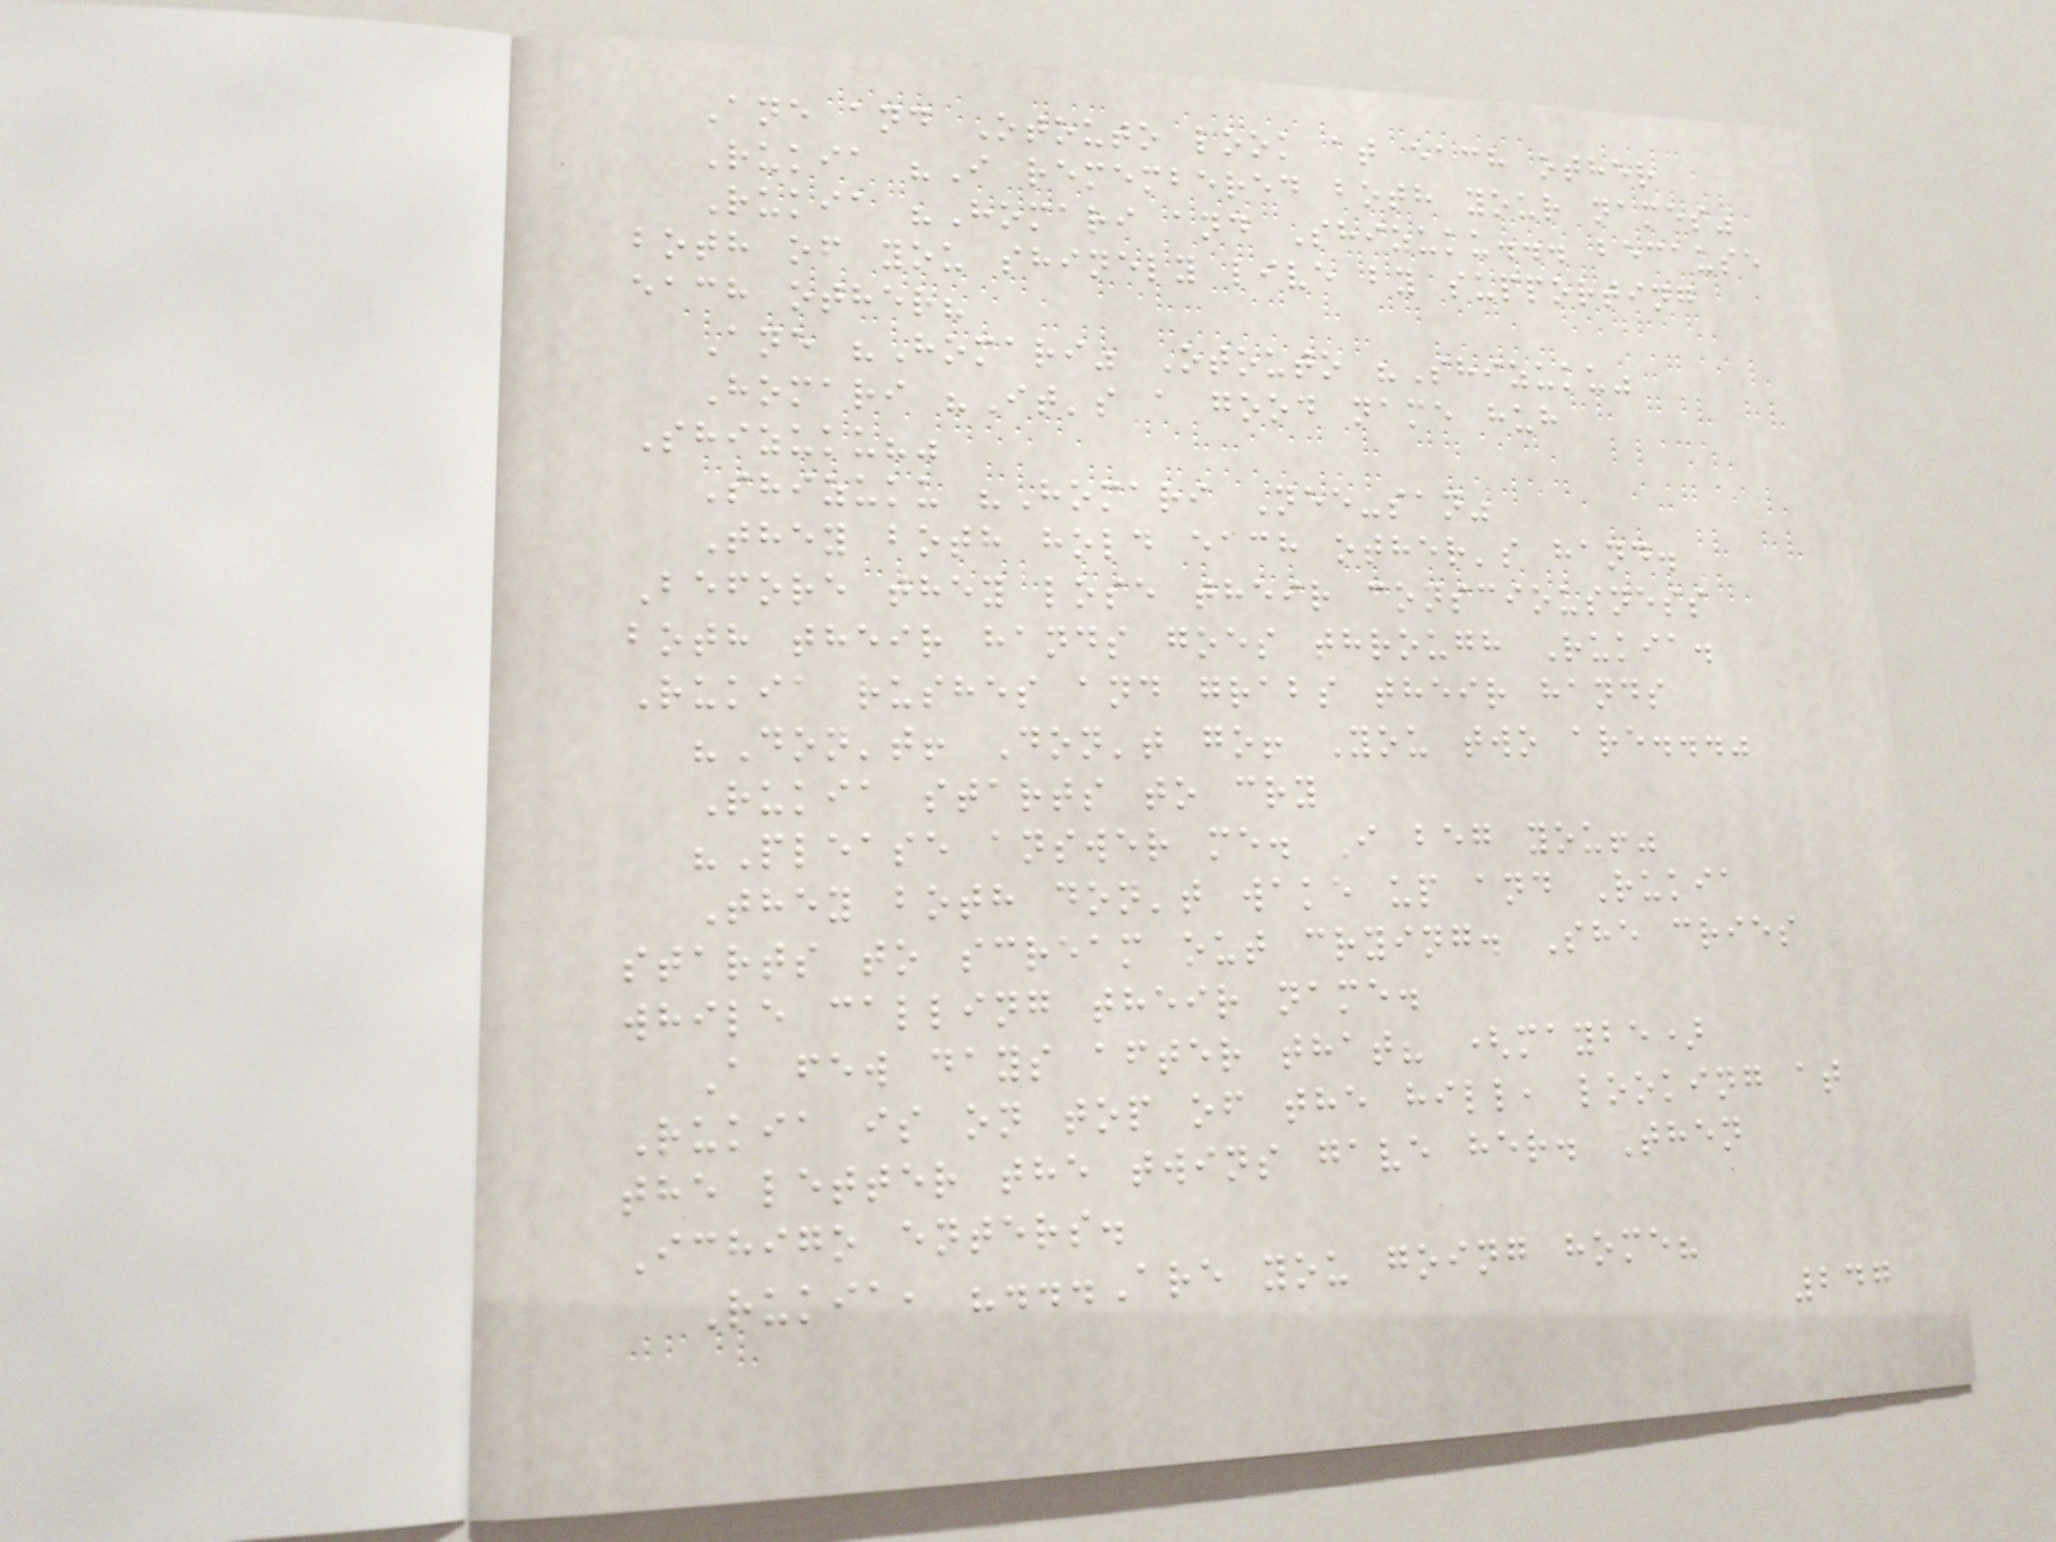Ane and Otouto look at each other
Rukia "I remembered both your names"
Rukia "Homari and Shizuku... because
both of you shinely live by supporting
each other?
Ane "Homari" Otouto "Shizuku"
Homari "It's a good name huh
Shizuku?"
Shizuku "Homari Nee-san"
They both hold each other's hand.
Before they lose their consciousness
both their hands goes through Rukia.
Rukia rushes and grabs their hands
"Don't! Don't go! You two are..."
Rukia starts to cry
"Please answer me. I beg you!"
They both don't wake up and Rukia
starts to scream out crying. She cries
while calling their name.
A few days after that? (maybe)
Rukia is on top of the hill, looking at
the letter the twins gave her. Then
Ichigo enters.
Rukia, "...Are you going home?
247
